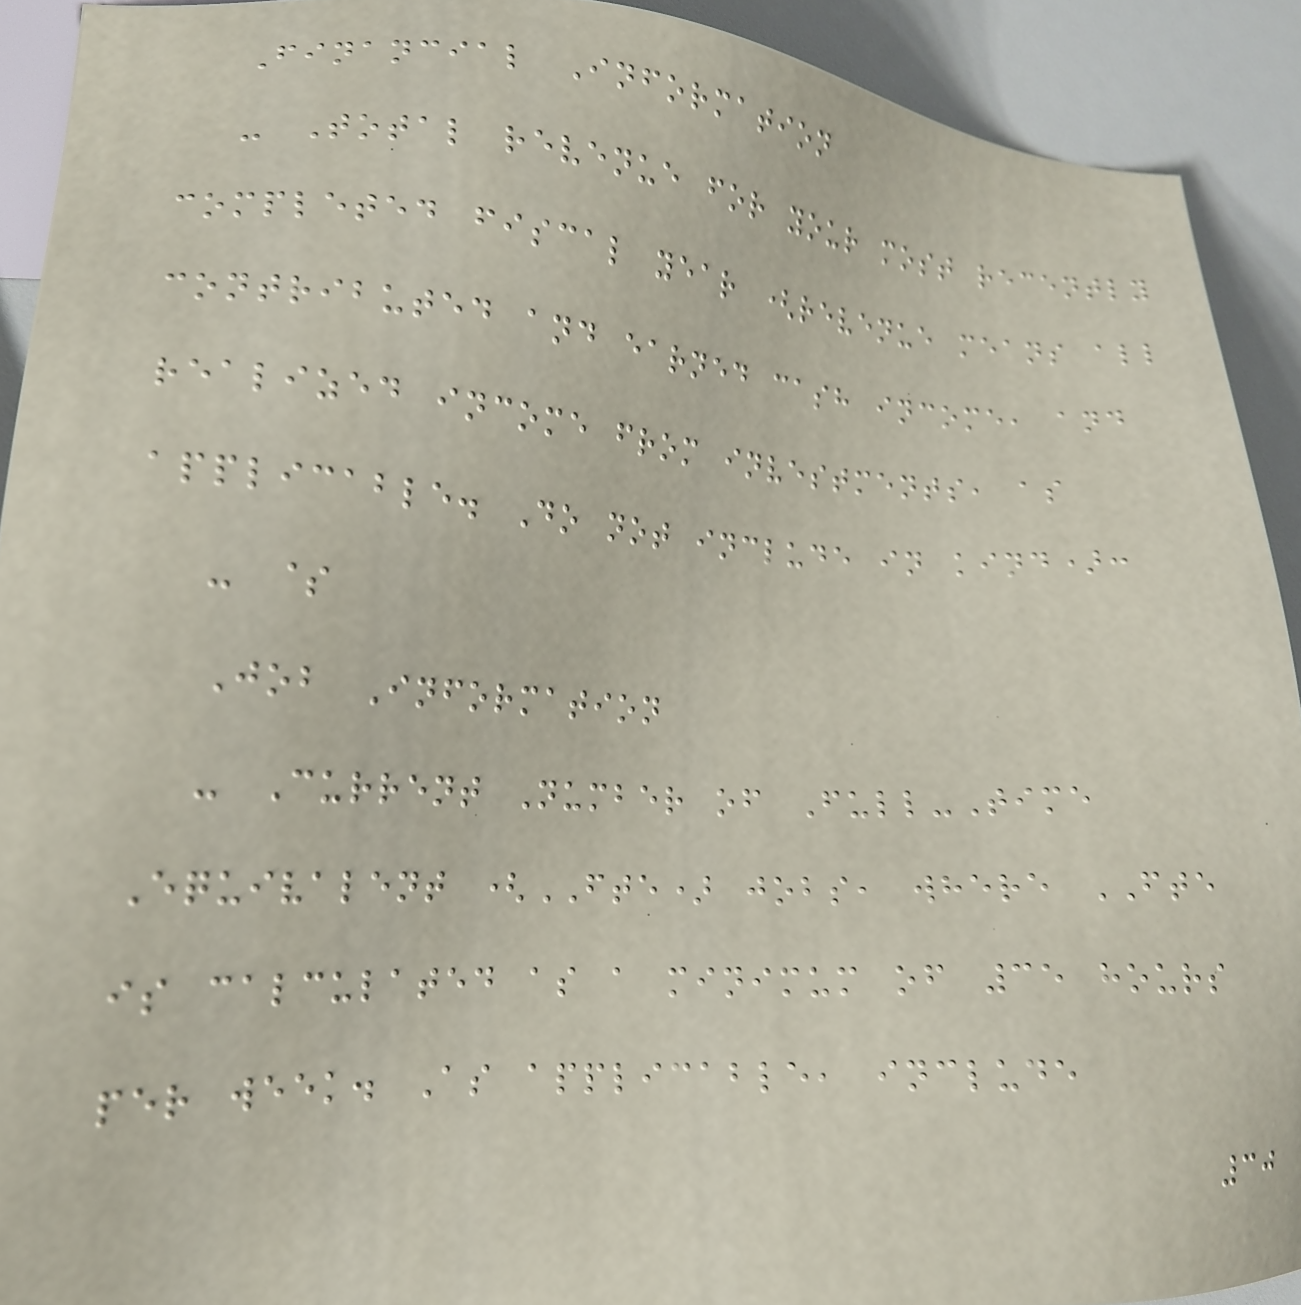Financial Information
- Total revenue for your most recently
completed fiscal year (revenue means all
contributed and earned cash income, and
realized income from investments, as
applicable. Do not include in kind):
- $
Job Information
- Current Number of Full-Time
Equivalent (FTE) jobs, where FTE
is calculated as a minimum of 35 hours
per week. As applicable, include
30
